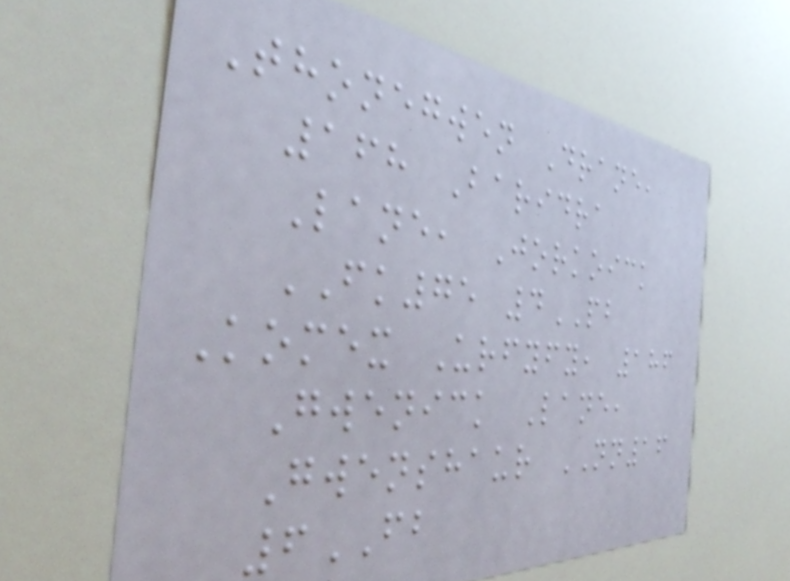Thonegwen Drane,
168 Baridra
Lane, Jorkoick
FK75 4PB
Komex Urfyfy, 186
Gwenick Lane,
Gwenshaur NN16
6FB
